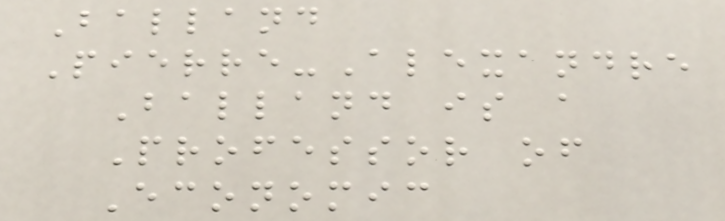Balland
Pierre-Alexandre
Balland is a
Professor of
Economic
